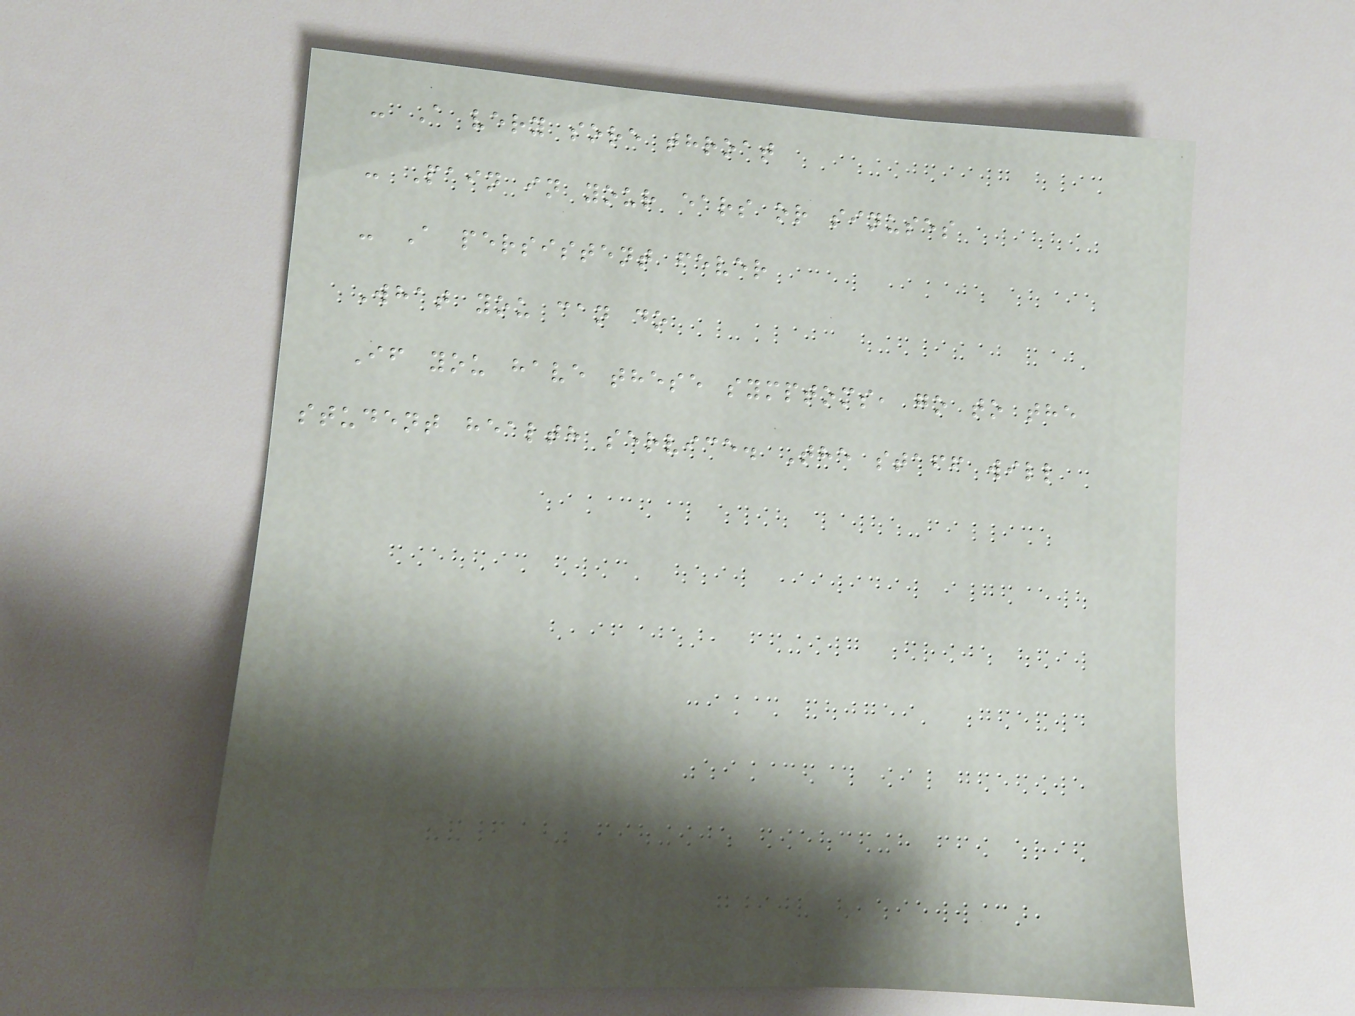- A very sore throat
- Pain in your ears or sinuses
- A persistent fever
What you can do
If you have these symptoms, go to the
student health service. The staff will
